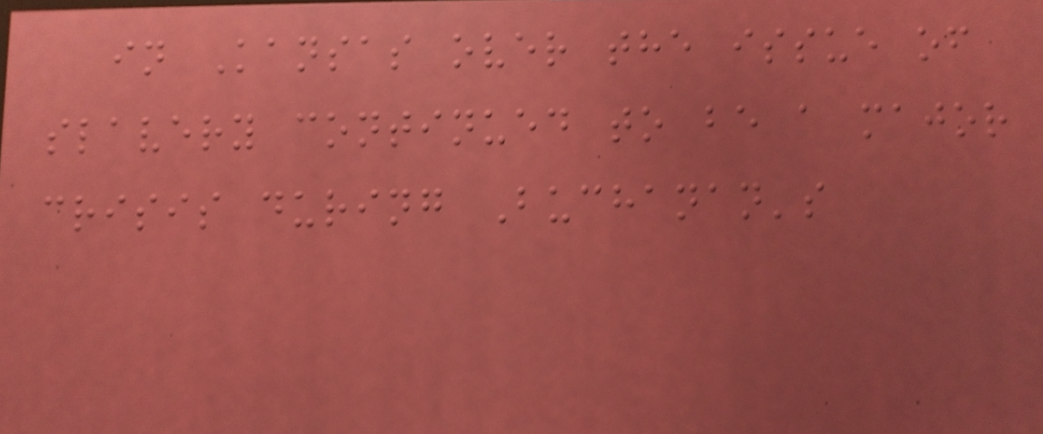in Kansas over the issue of
slavery continued to be a major
crisis during Buchanan's
